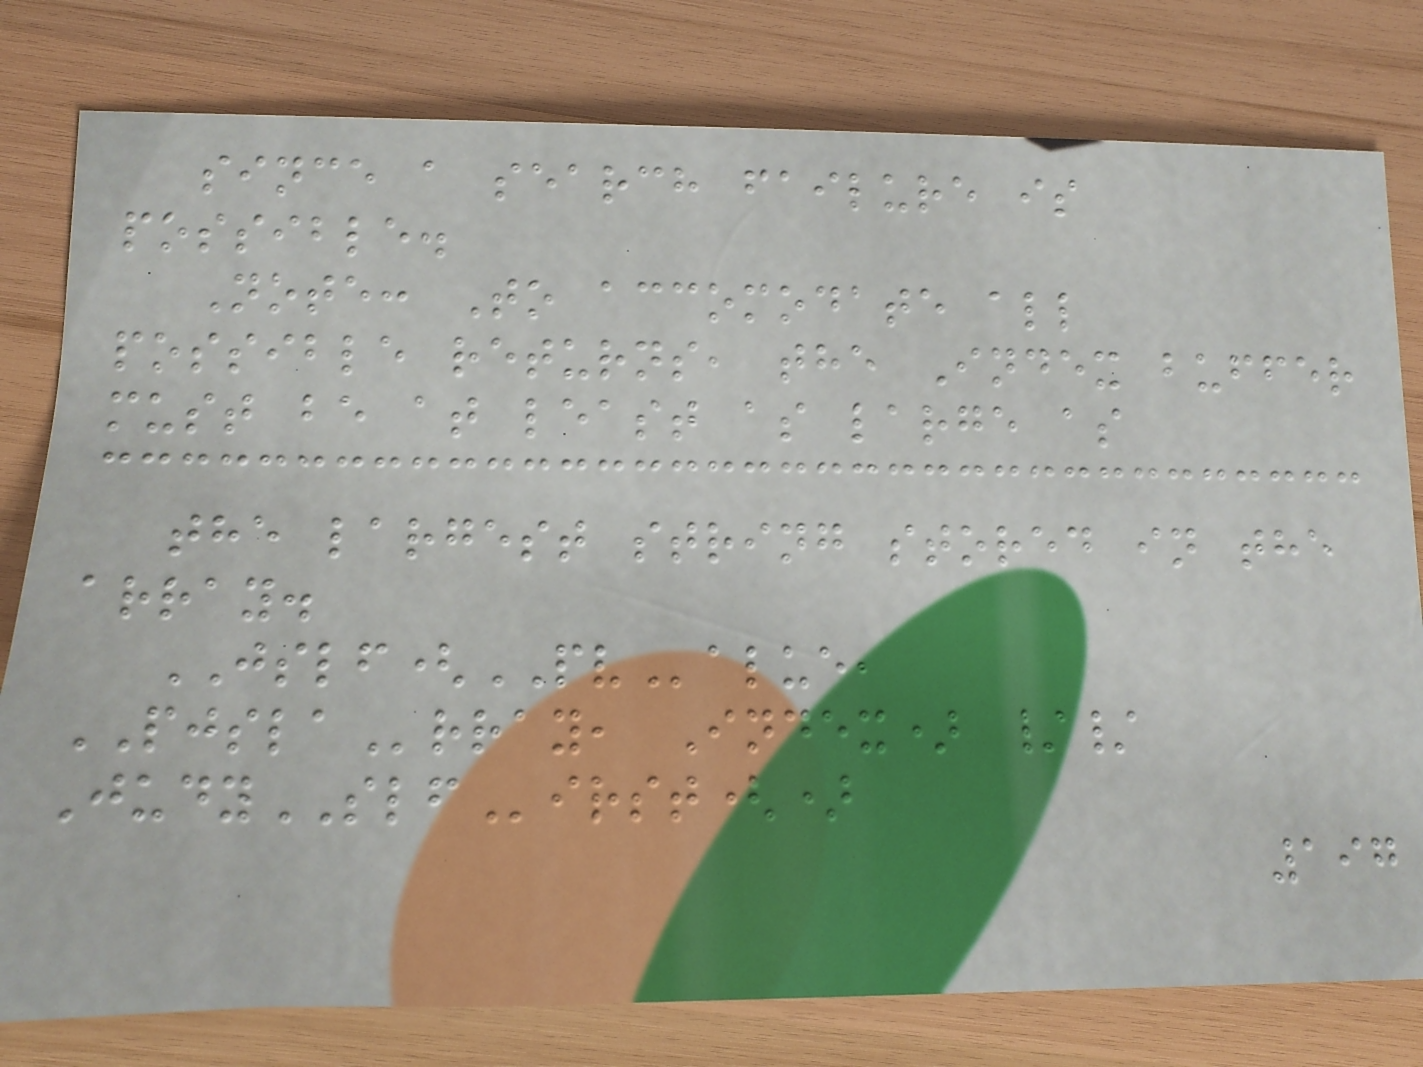since a search failure is
possible.
Note: To accomodate all
possible returns, the Index buffer
must be at least as large as
the largest string stored in the
array.
JSLF(PValue,
PJSLArray, Index) //
JudySLFirst()
197
